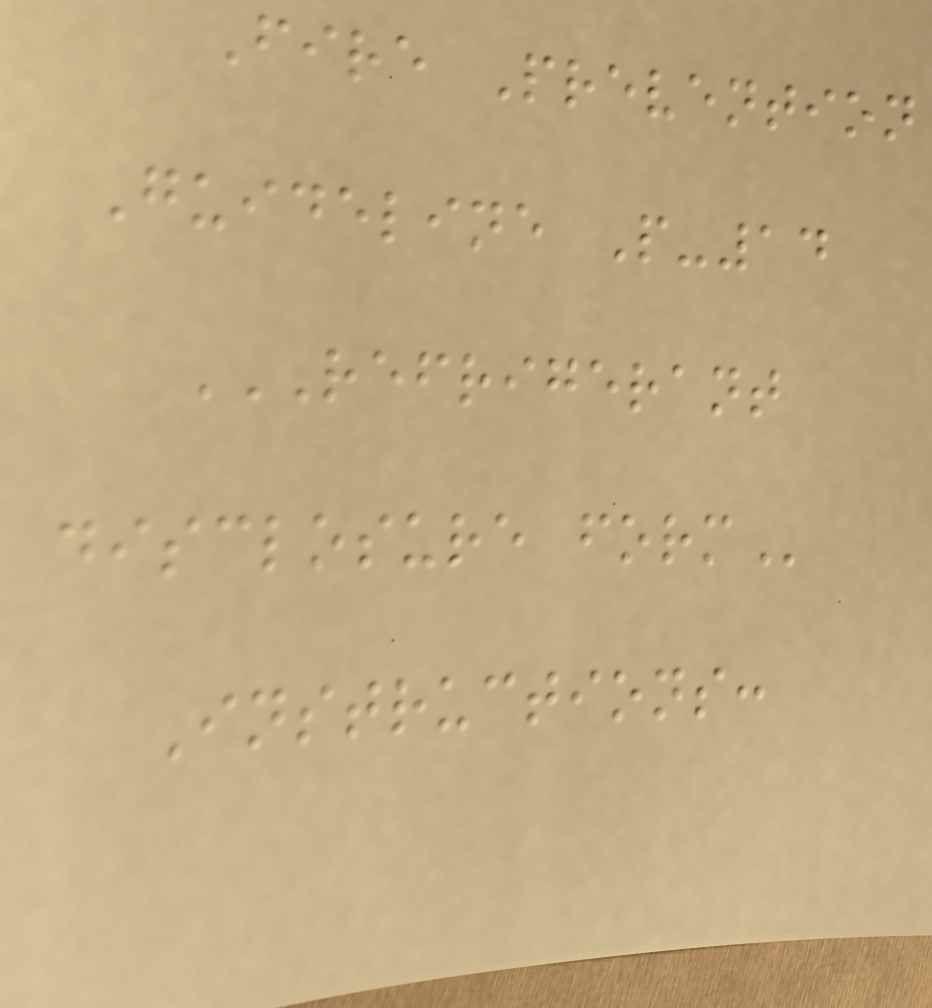Fire Prevention
Guideline P-14
REFRIGERANT
DISCLOSURE FORM
Instructions:
